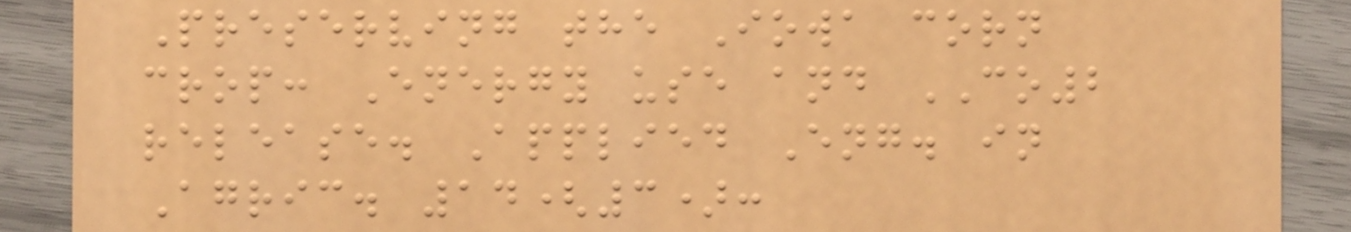Preserving the Iowa corn
crop: Energy use and CO2
release. Applied Eng. in
Agric. 14(3):
